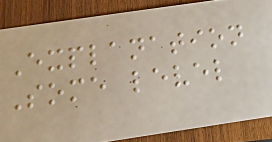Explanation
Some level
